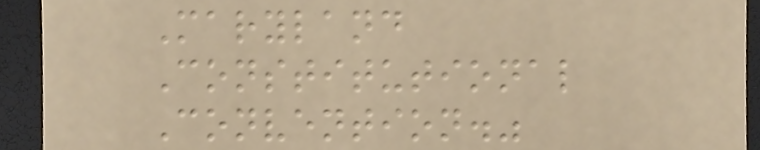Maryland
Constitutional
Convention."
